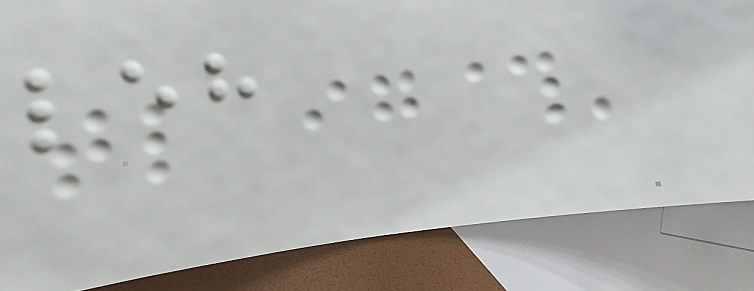leh
